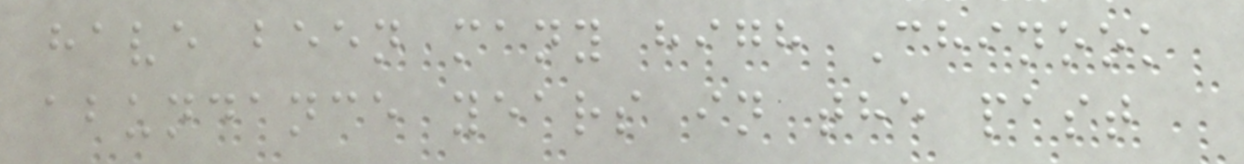have been many high Chinook
abundance years in the past
